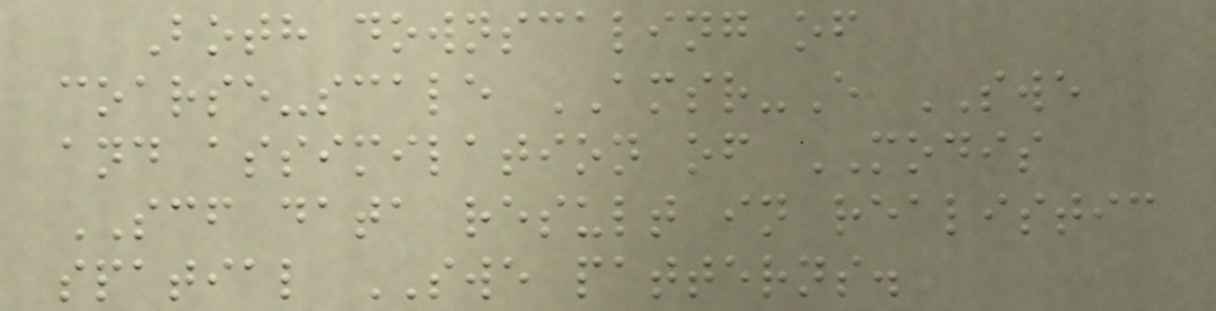Both downscaling of
coarse-scale AMSR-E SWE
and assimilation of MODIS
SCF data result in realistic
spatial SWE patterns.
